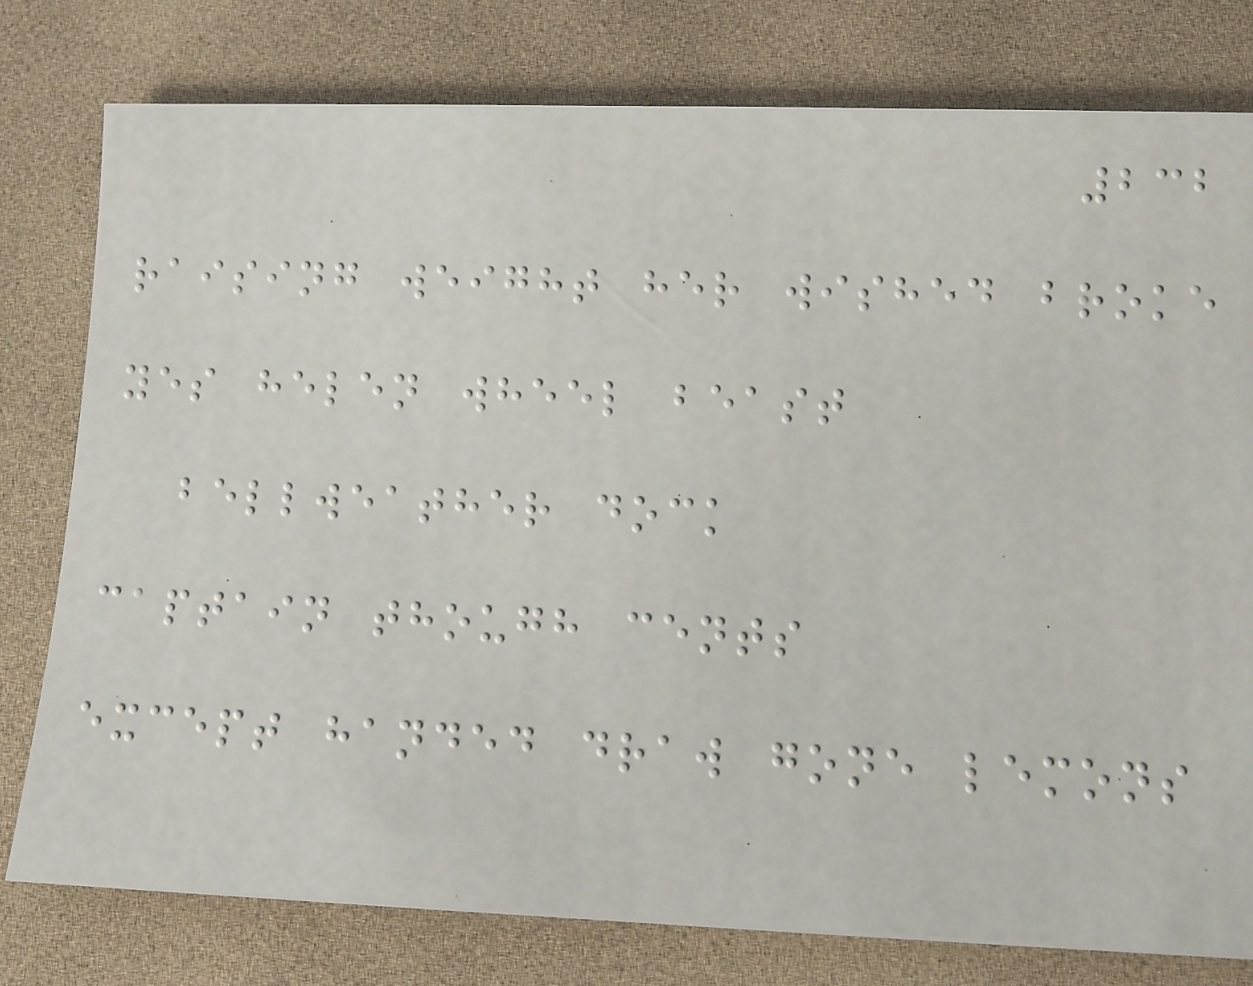232
raising weight her wished broke
yes helen wheel beast
bellweather dock
captain though cents
except handed draw gone lemons
